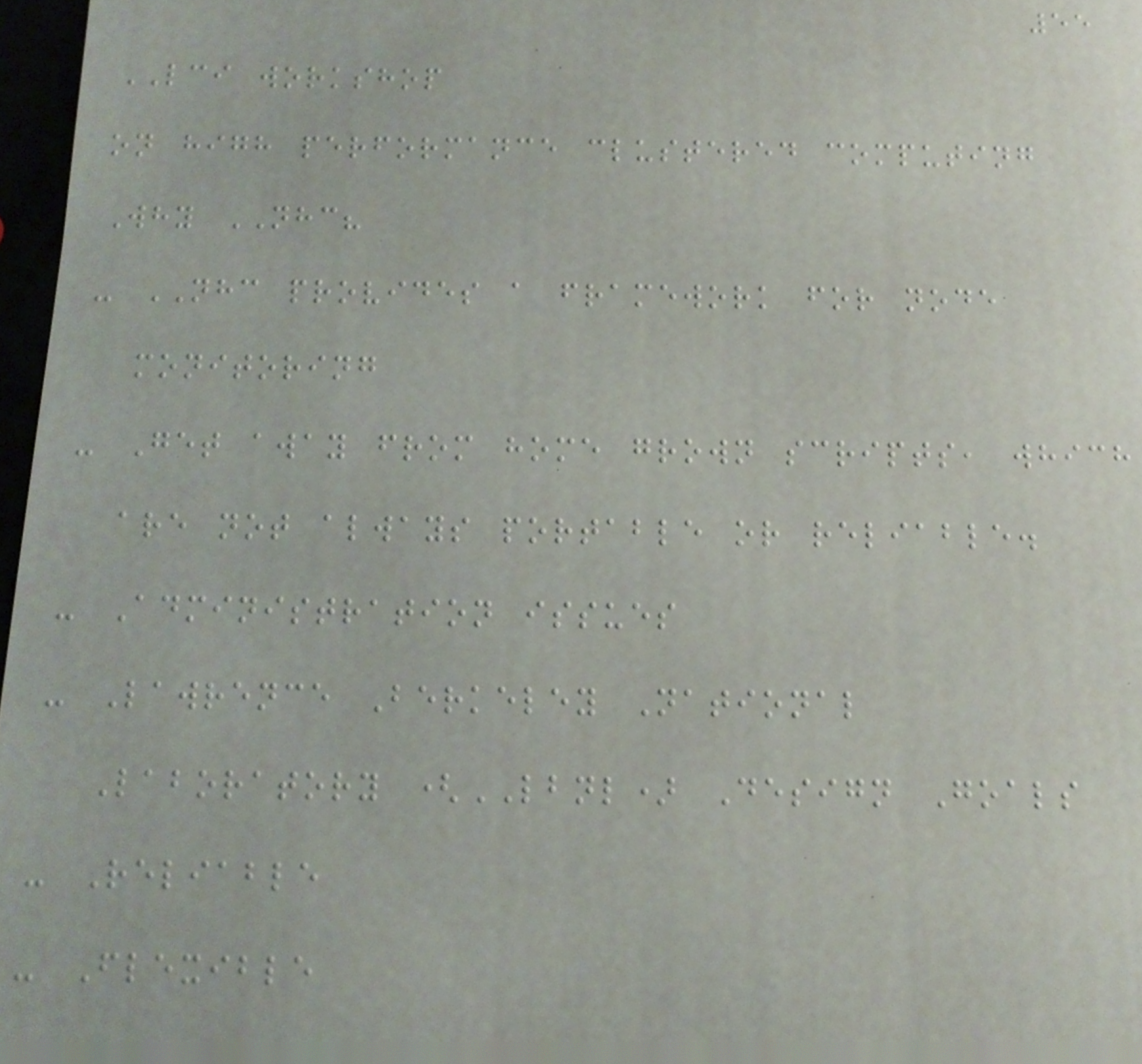55
LCI workshop
on high performance clustered computing
Why NHC?
- NHC provides a framework for node
monitoring
- Get away from home grown scripts, which
are not always portable or reliable.
- Administration issues
- Lawrence Berkeley National
Laboratory (LBNL) Design Goals
- Reliable
- Flexible
